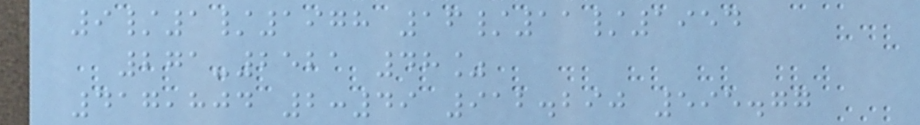9/1/1978 16/11/1954
271-2521 48%
417,804 2:49 912.290 595.77
